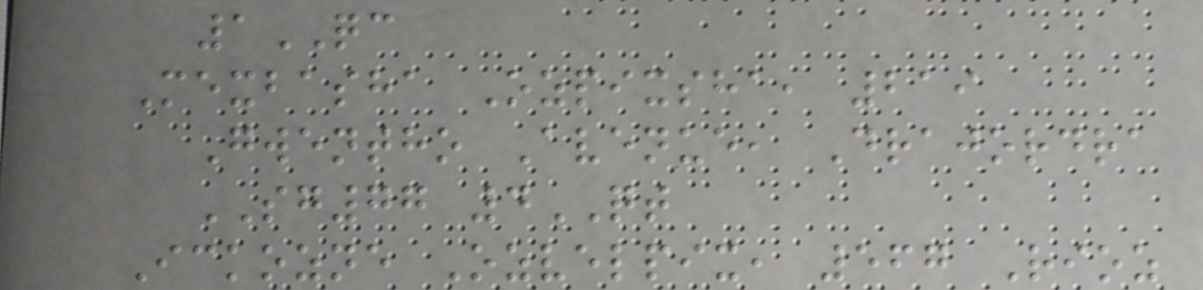1QC
Mexbasha Ozpixsha, 219
Gwentho Avenue, Drajordra
SG77 4QT
Ickozne Ozvelpix, 567 Rioz
